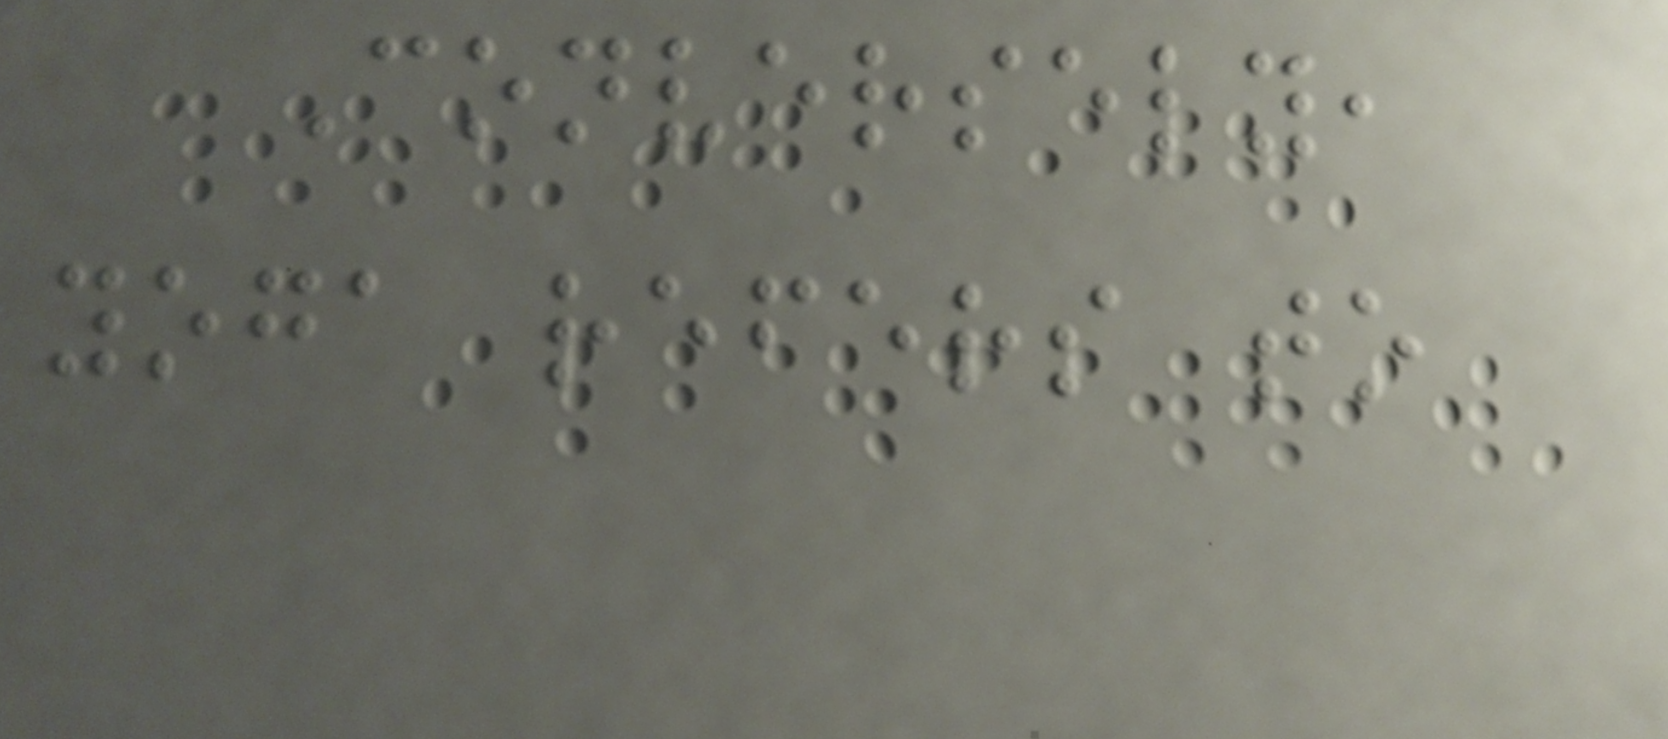Conversely,
yoga refers to
